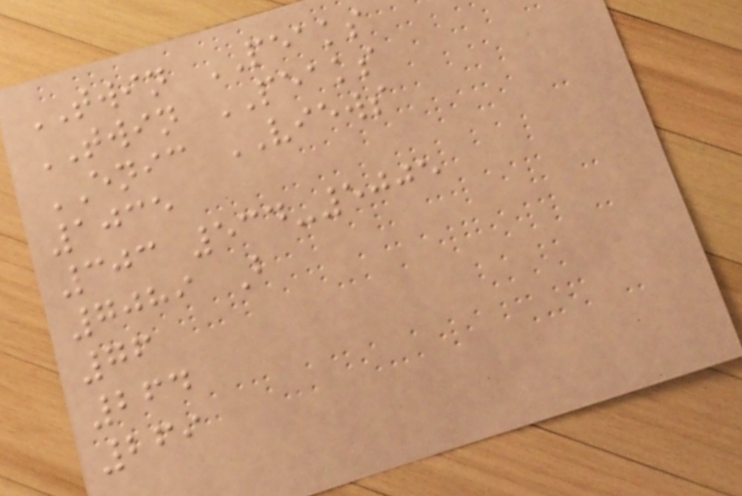TWIN PEAKS
TWIN PEAKS
ENIC VIEWS
1035
303 534-5005
7089 B
76
264
269
